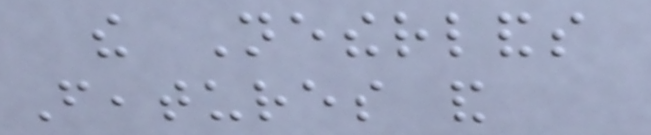the Netherlands
Features and
